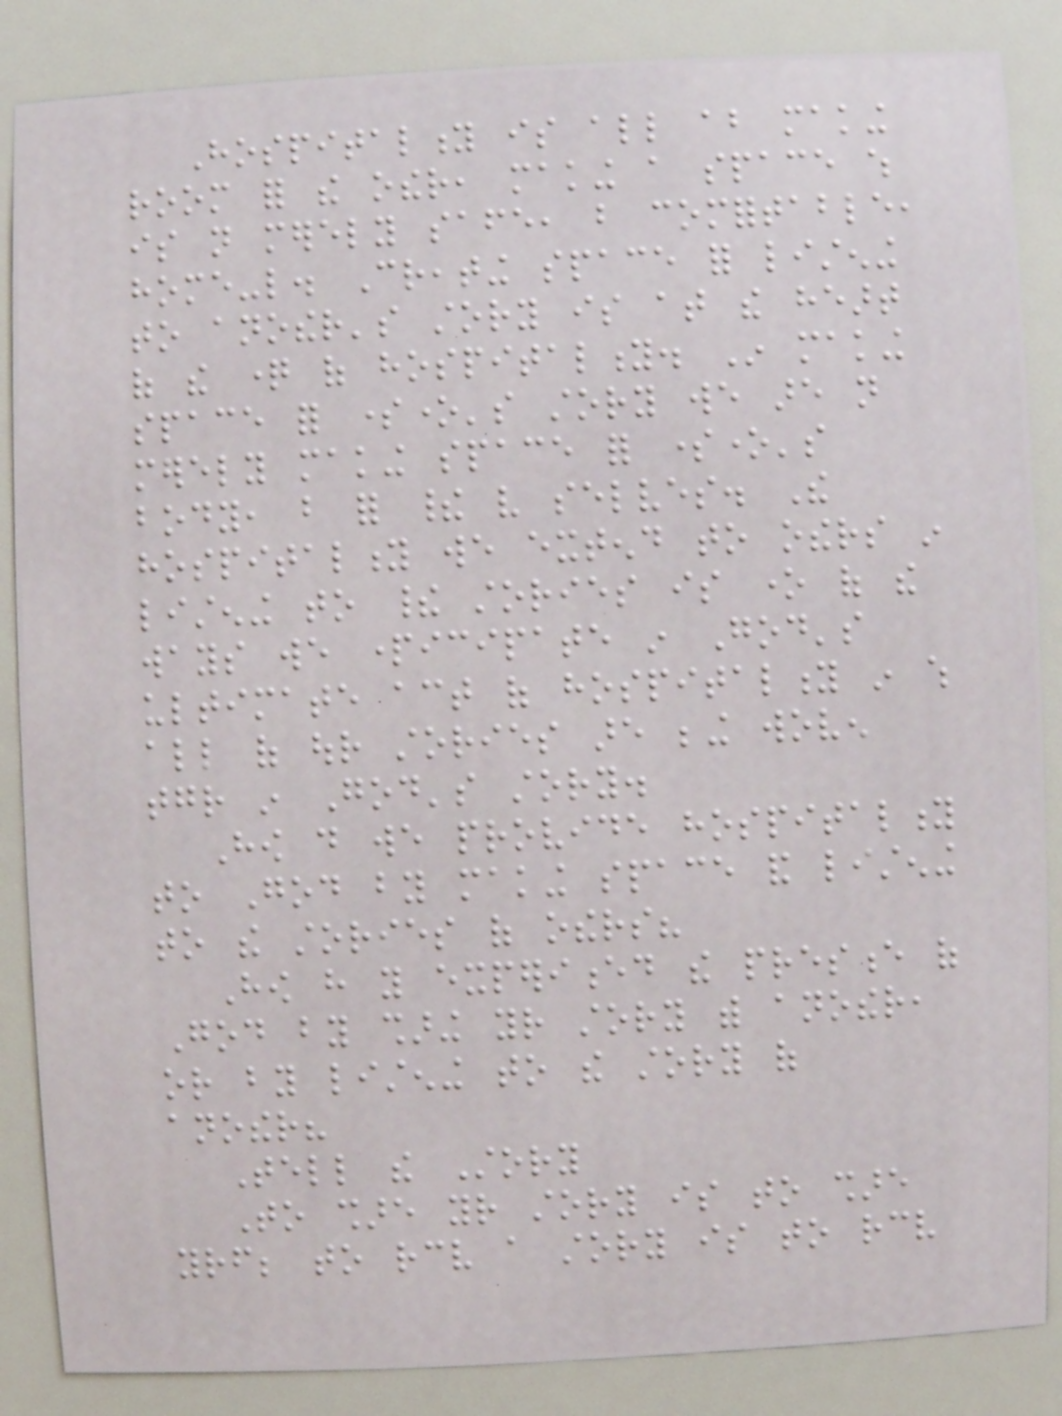Hospitality is all about making
room for the other, making a space which
is not merely safe, but comfortable,
home-like. Creating space for listening
to another's story is at the heart
of the question of hospitality. In making
space for someone's story we are not
merely making space for someone's
body, but for their very selves. The
hospitality we extend to others in
listening to their stories is one of the
ways we participate in God's
ultimate act of hospitality in which
all of our stories are being woven
together in God's story.
How do we provide hospitality
to God by making space and listening
to the stories of others?
How have you experienced the presence of
God by sharing your story with another,
or by listening to the story of
another?
Tell the Story
To share your story is to share
yourself; to receive a story is to receive
